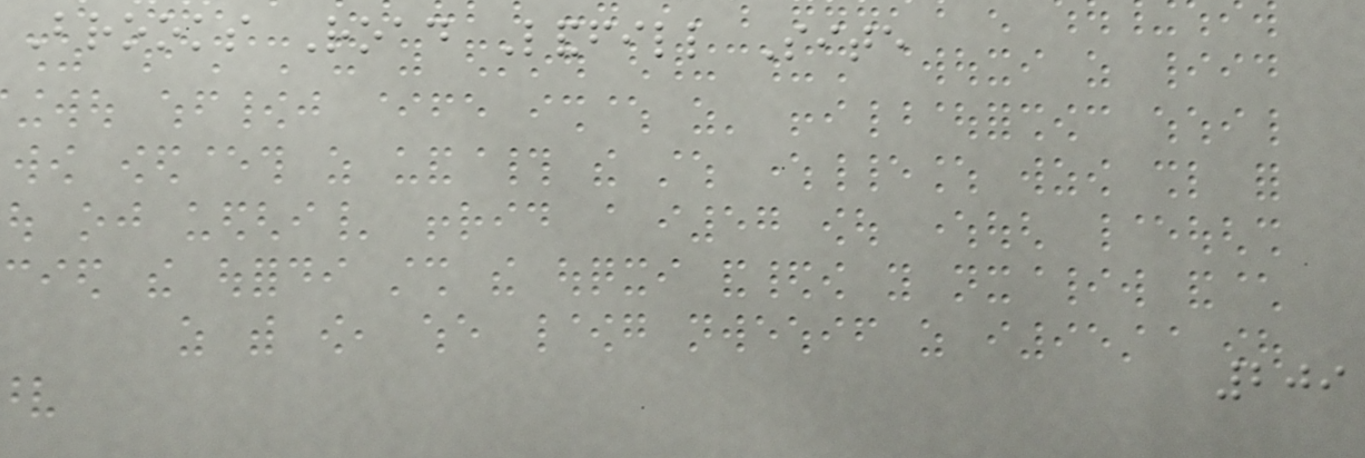Brooks Road Landfill Site
209
